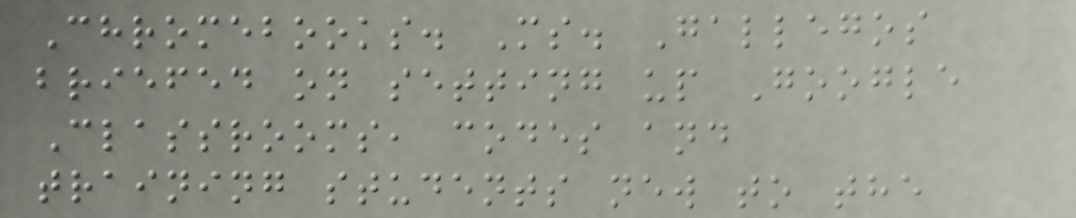Chromebooks. Ms. Gallegos
briefed on setting up Google
Classrooms, codes and
training students new to the
